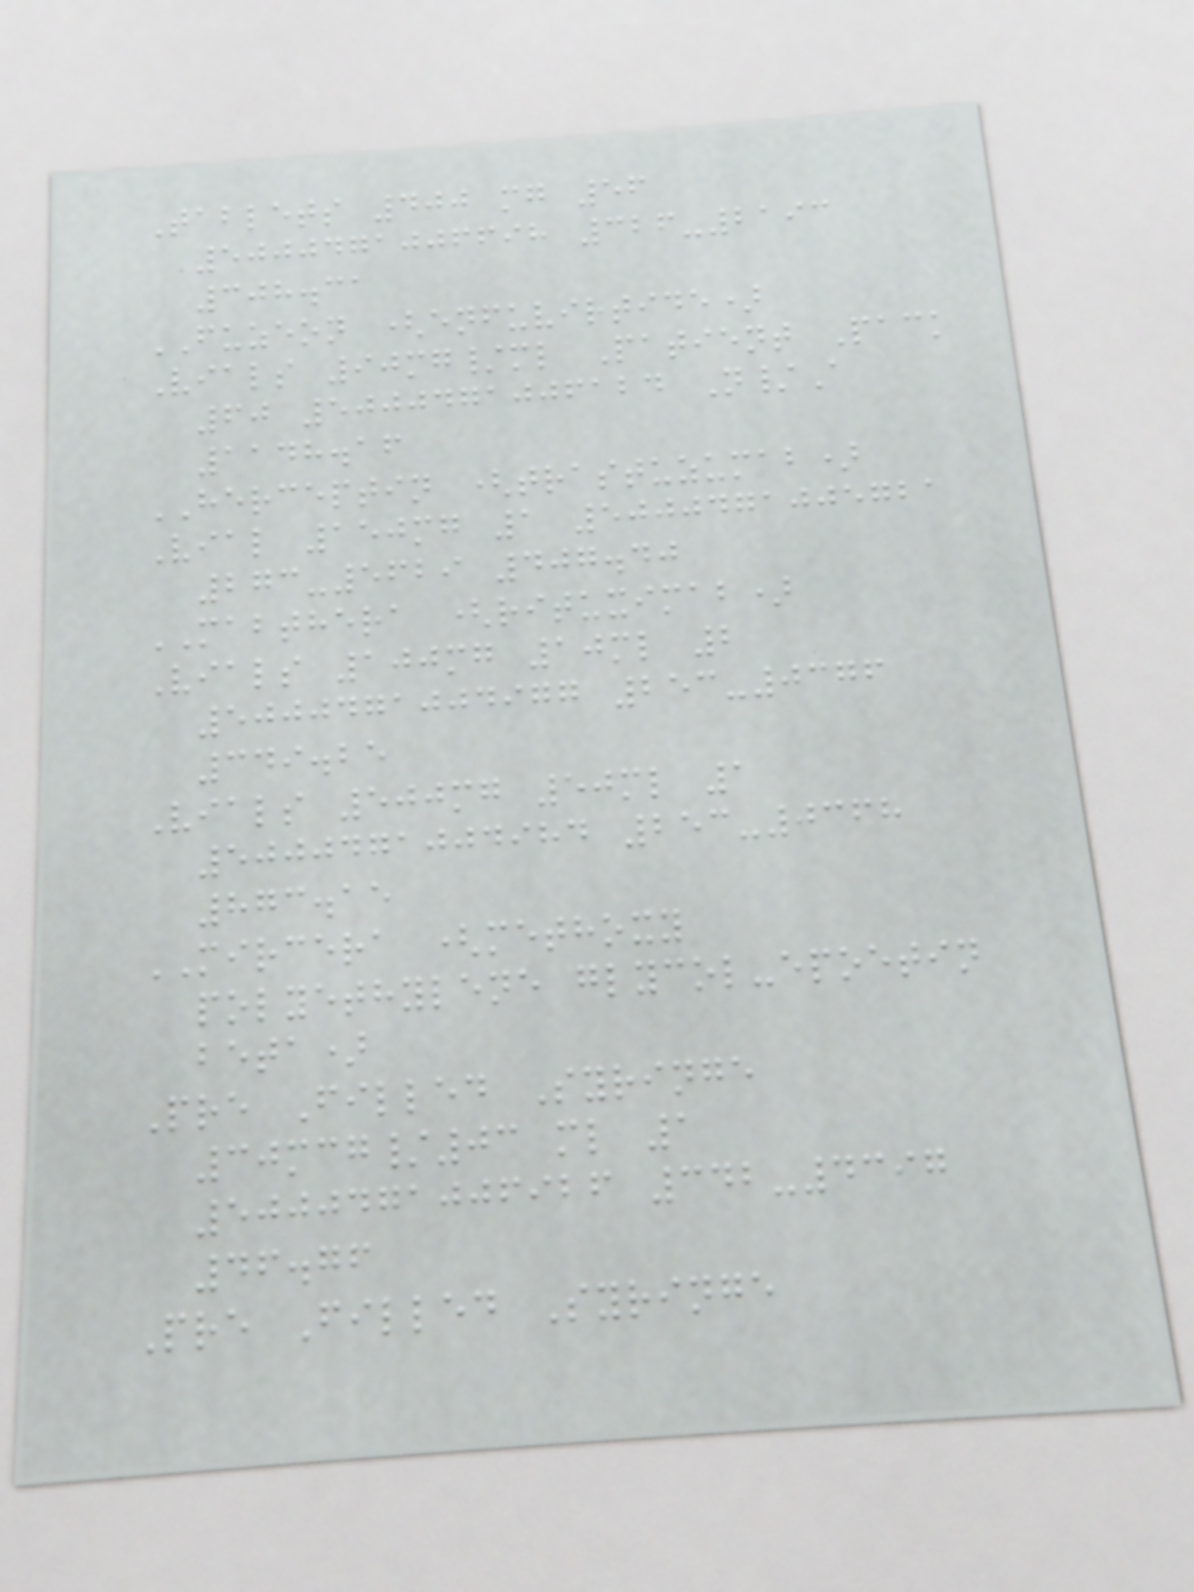Tablets 400 mg 56
5000471006698 326-2193
308.31
FUZEON (enfuvirtide)
Vials 90mg/ml Patient Pack
60 5000471006124 N/A
1148.16
HERCEPTIN (trastuzumab)
Vial 150mg 1 5000471005721
273-5629 407.40
MABTHERA (rituximab)
Vials 100mg 10ml 2
5000471004977 253-0376
349.25
Vials 500mg 50ml 1
5000471004984 253-0368
873.15
MIRCERA (methoxy
polyethylene glycol-epoetin
beta)
Pre Filled Syringe
30mcg/03 ml 1
5000471006926 342-4397
46.76
Pre Filled Syringe
